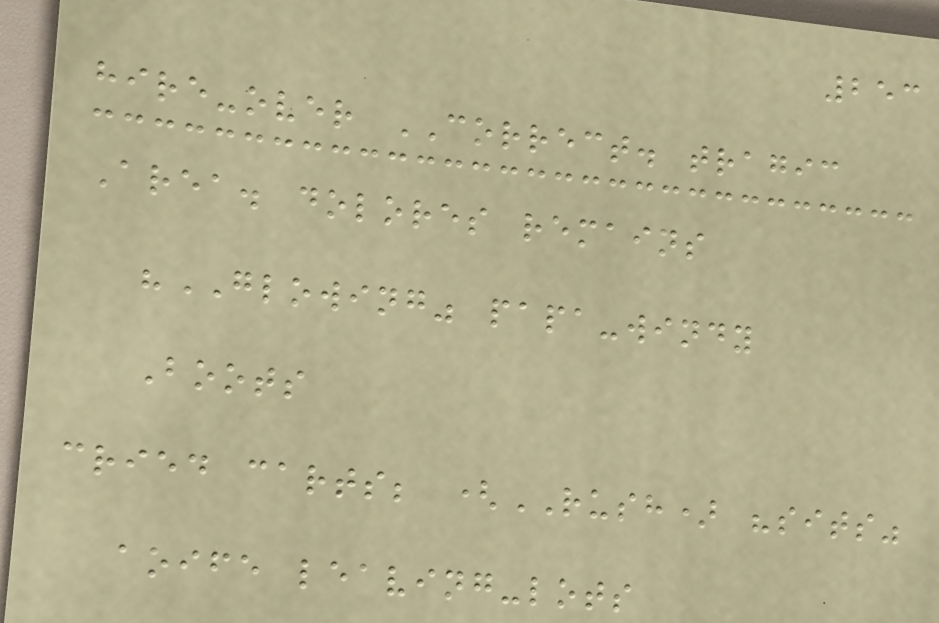253
hire-over CORRECT. tragic
Area. dolores remains
"GLOWING" papa-windy
Boots
cried carts; (RUSH) "sits"
aoife leaving-lots
